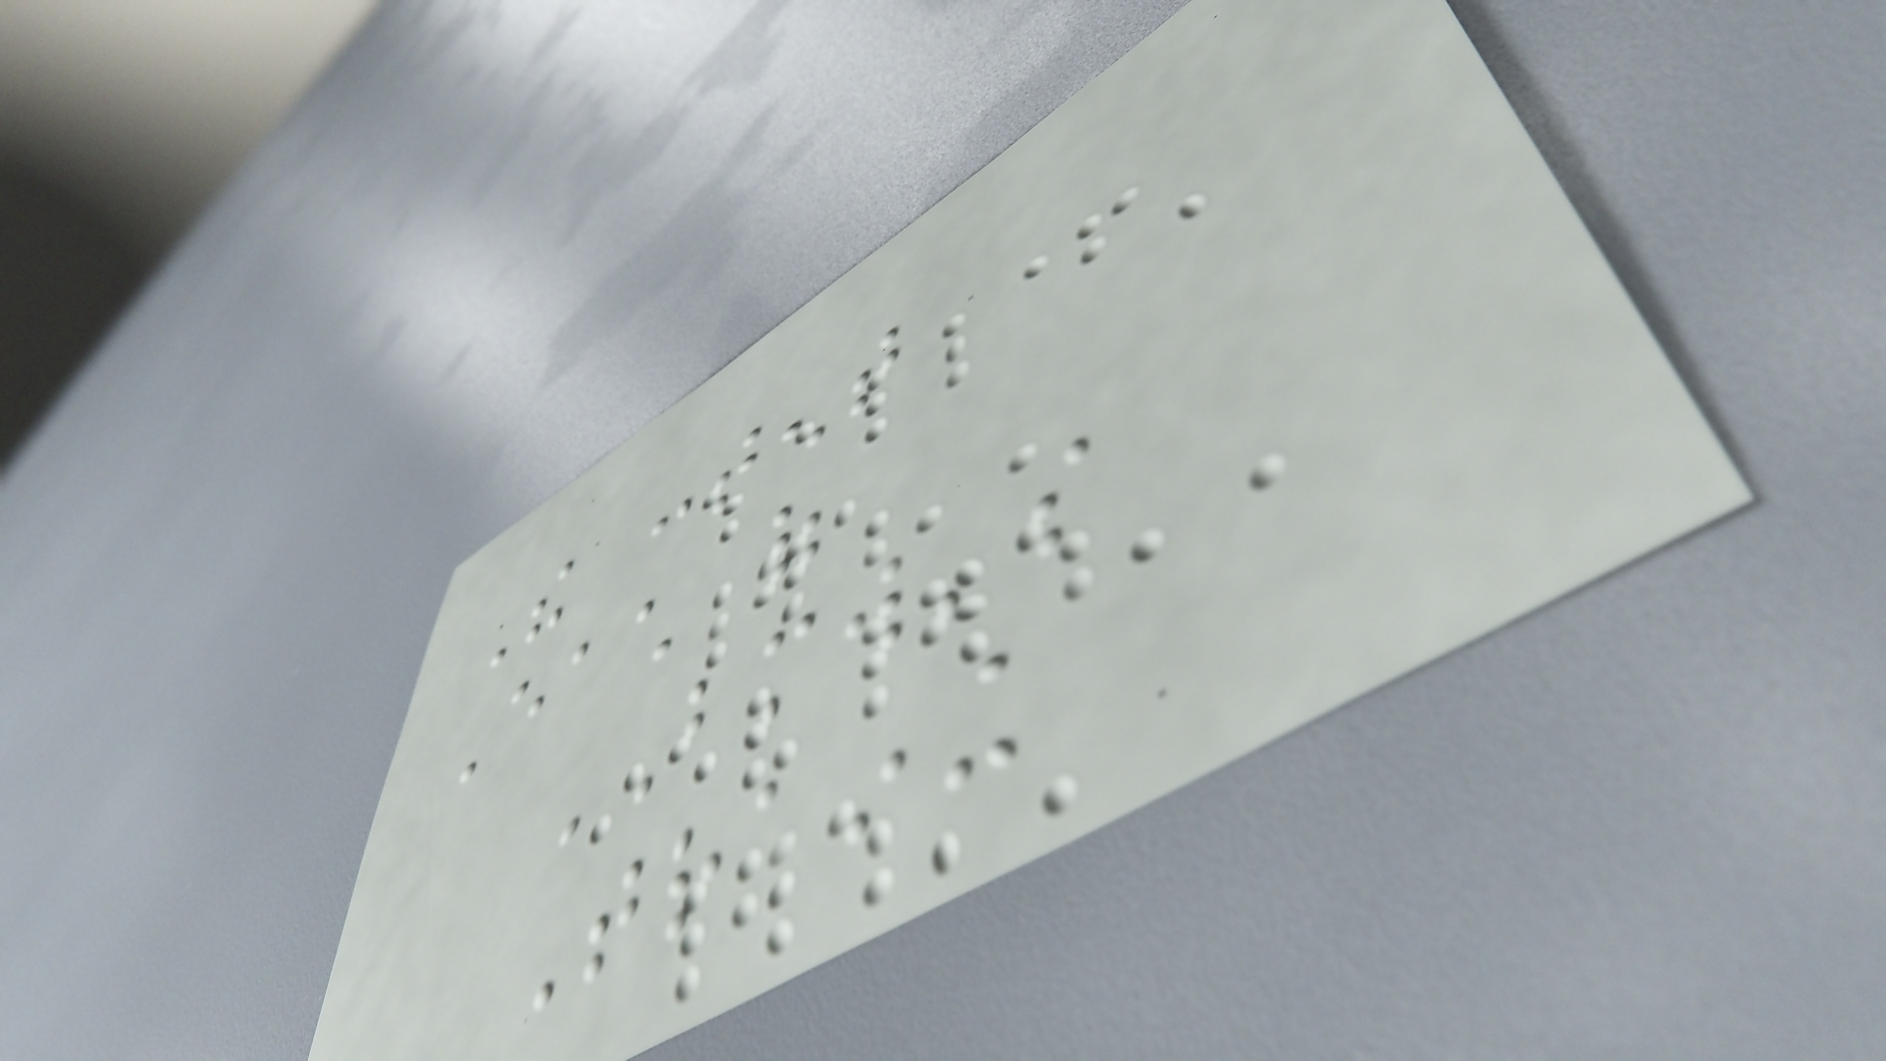The content
Each of
BMW's
Training
